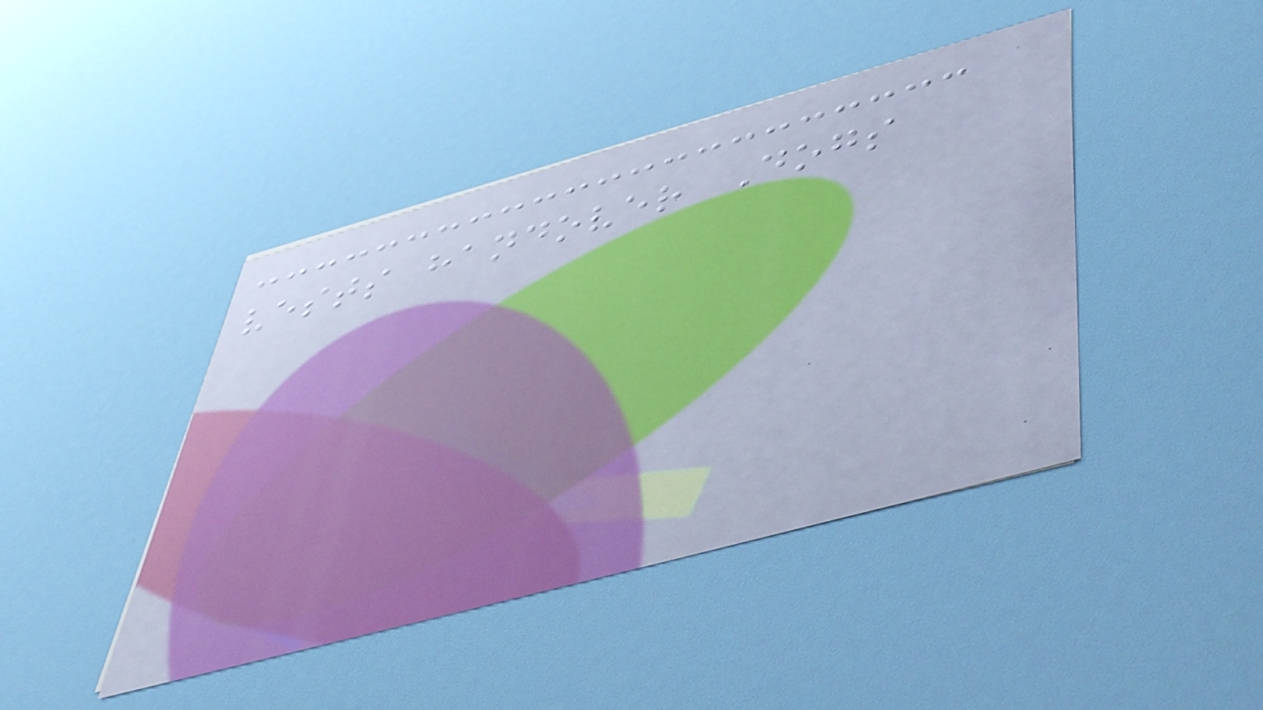vests handover Dogs
